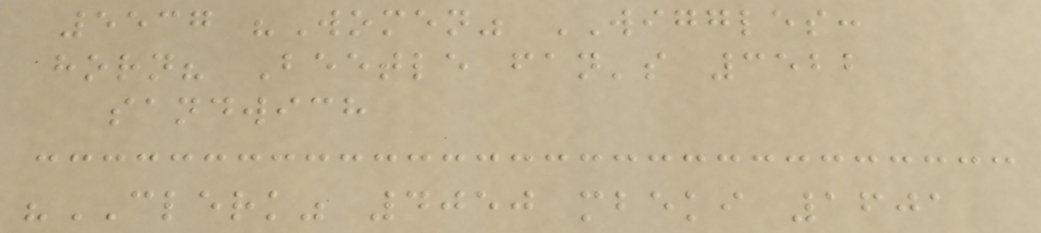5537 "Women" WIGGLES:
horn? Beetle fan's 3522
sandwich
"CLERK" 4050 mbeki 1601
